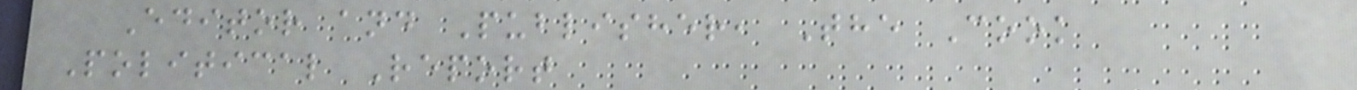Editor and Publisher, The Cook
Political Report
